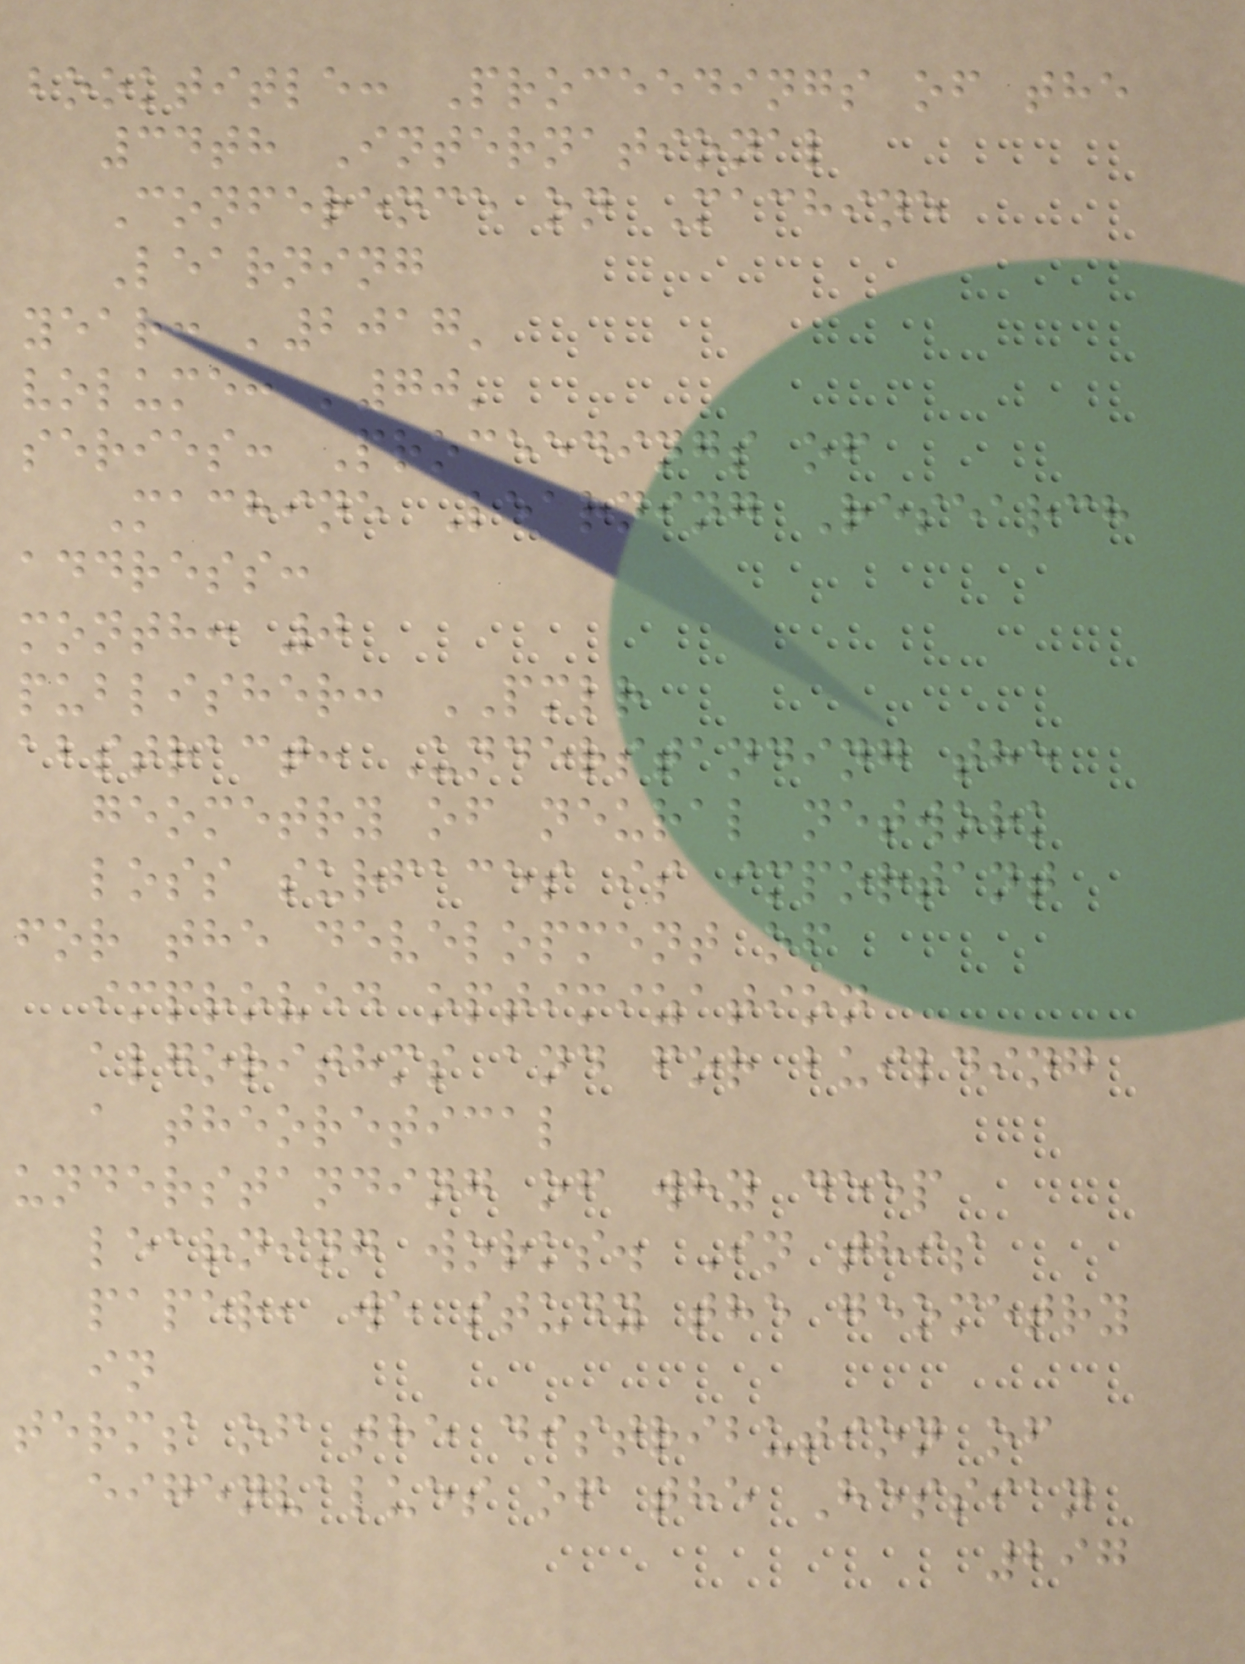booktitle: Proceedings of the
34th International
Conference on Machine
Learning
year: '2017'
volume: '70'
series: Proceedings of
Machine Learning Research
address:
month: 0
publisher: PMLR
abstract: Understanding the
geometry of neural network
loss surfaces is important
for the development of
improved optimization
algorithms and for building
a theoretical
understanding of why deep
learning works. In this
paper, we study the geometry
in
terms of the distribution of
eigenvalues of the Hessian
297
